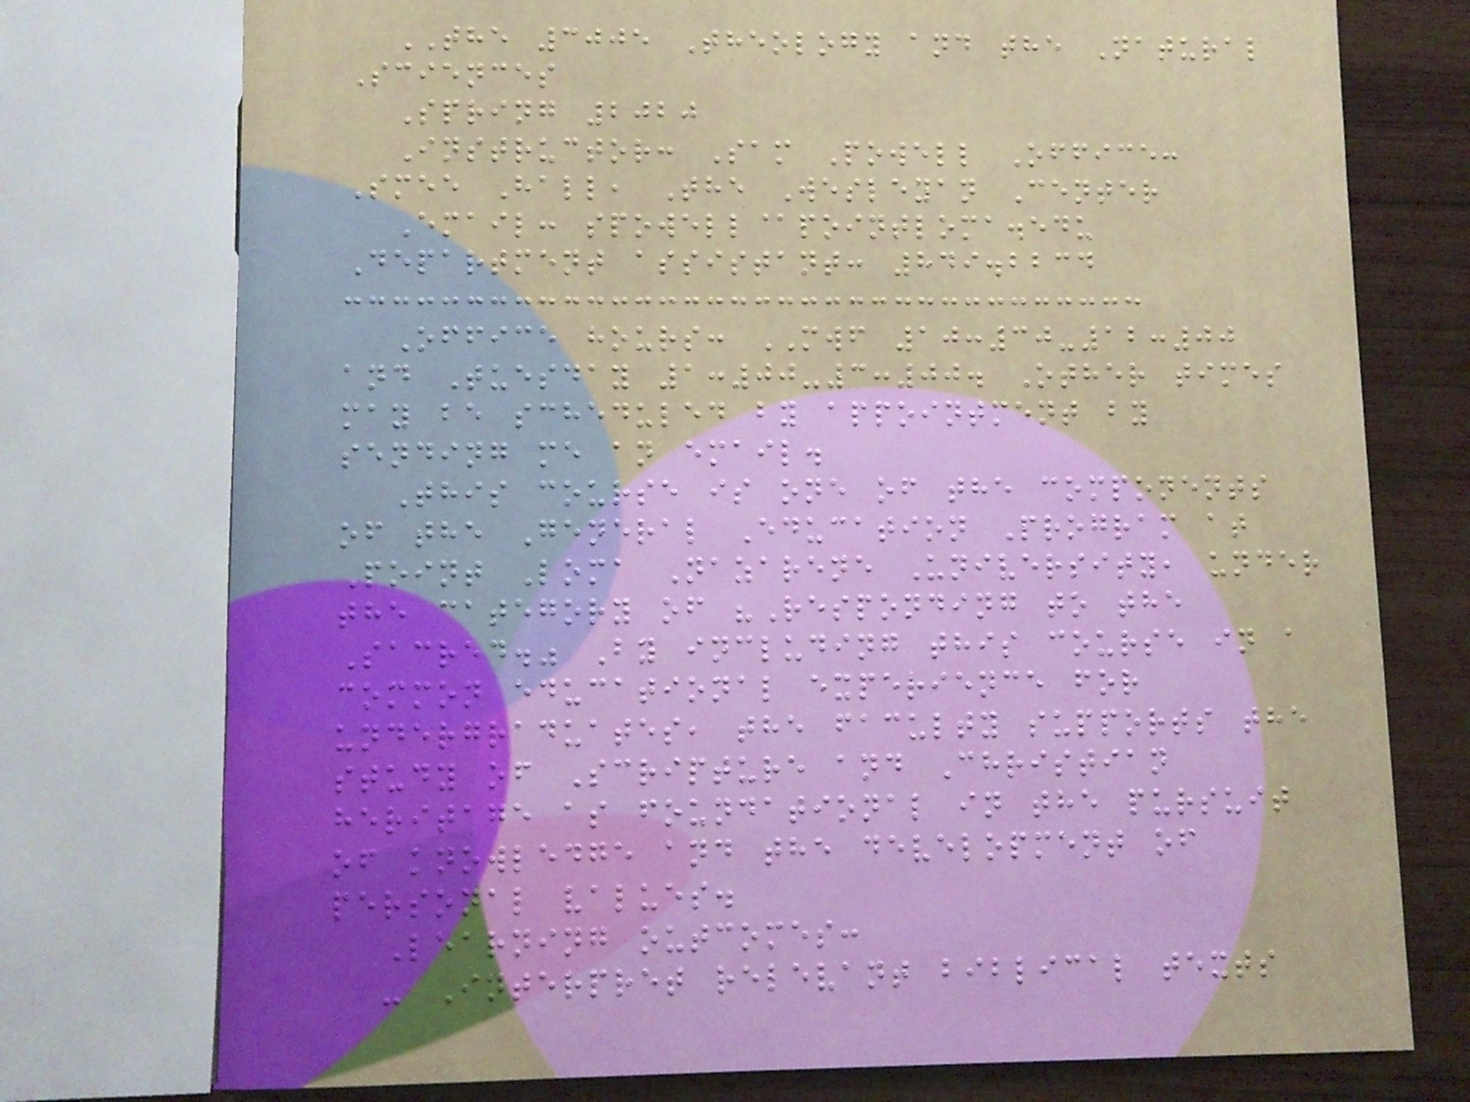THE 3005 Theology and the Natural
Sciences
Spring 2020
Instructor: Sam Powell Office:
Smee Hall, The Wesleyan Center
Email: spowell@pointloma.edu
Department assistant: 849.2234
Office hours: MWF 10:30-12:00
and Tuesday 1:00-3:00. Other times
may be scheduled by appointment by
sending me an email.
This course is one of the components
of the General Education Program at
Point Loma Nazarene University, under
the category of "Responding to the
Sacred." By including this course in a
common educational experience for
undergraduates, the faculty supports the
study of Scripture and Christian
heritage as foundational in the pursuit
of knowledge and the development of
personal values.
Learning outcomes:
- Interpret relevant biblical texts
